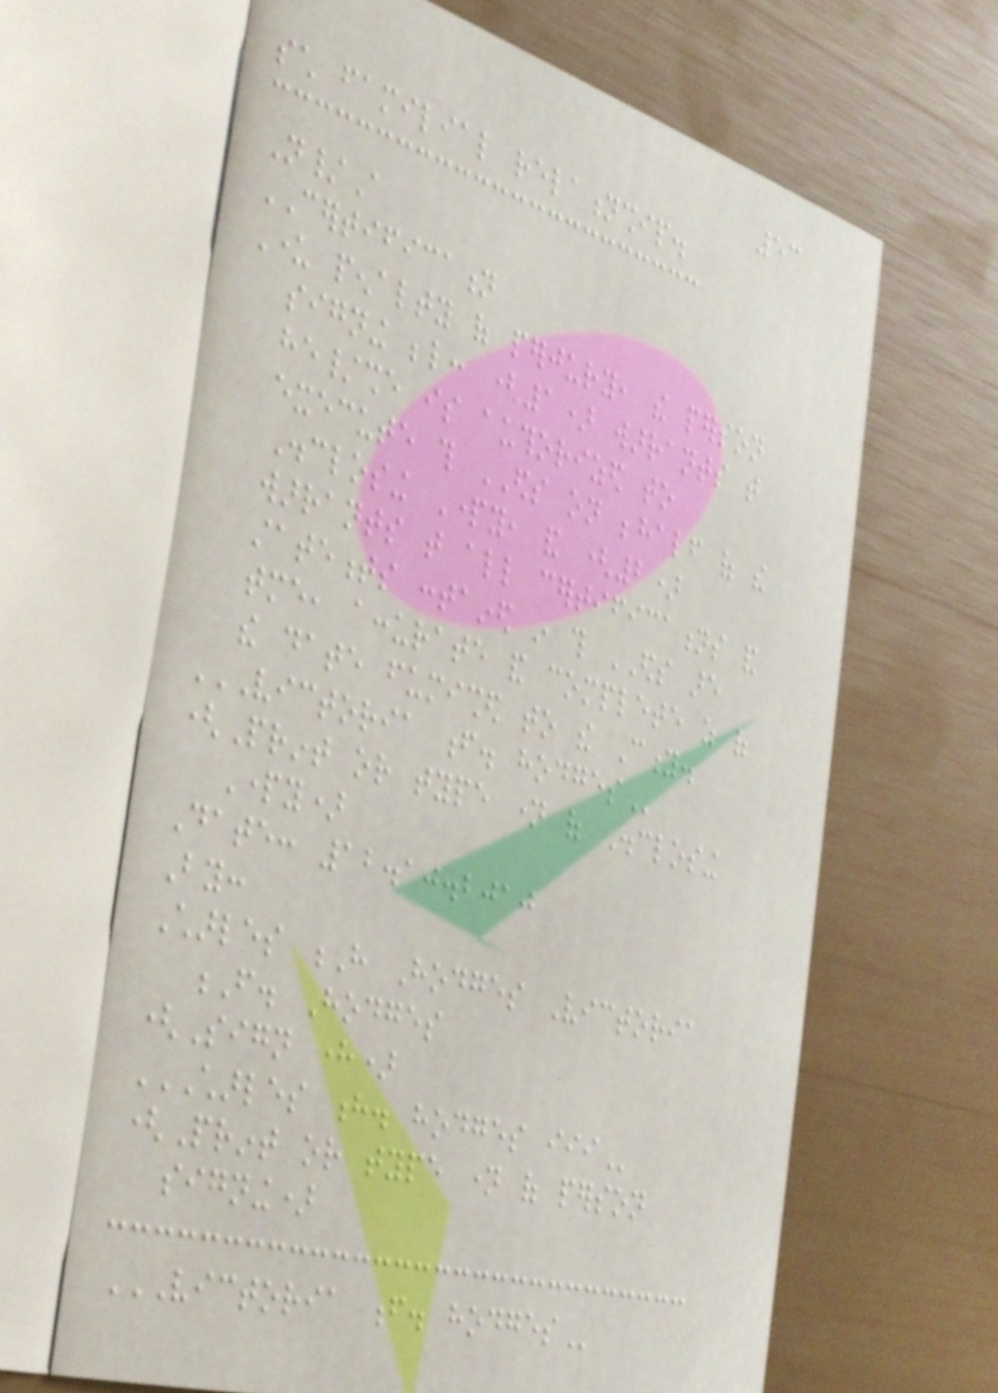53
such familial relationship.
N/A
CERTIFICATION
Under penalty of perjury, the person
signing below: (1) warrants that
he/she is authorized to
execute this EDS on behalf of the
Disclosing Party, and (2)
warrants that all certifications and
statements contained in this EDS are
tme, accurate and complete as of
the date fumished to the City.
VICTORIA F. HODGES
(Print or type name of Disclosing
Party)
Date: 12.10.2010
By:
Charles H Hodges Victoria
F. Hodges
(Sign here)
CHARLES H. HODGES III
(Print or type name of person
signing)
VICTORIA F. HODGES
